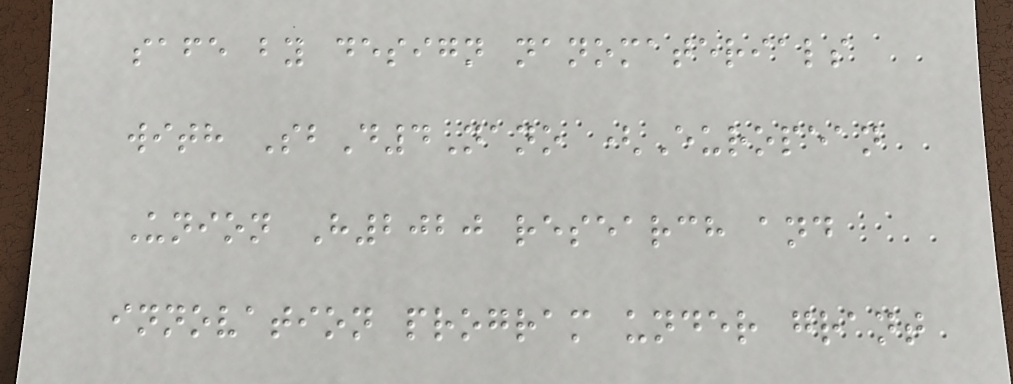safe by design nanomaterials
with SbD4Nano (European
Union H2020 research and
innovation program under grant
